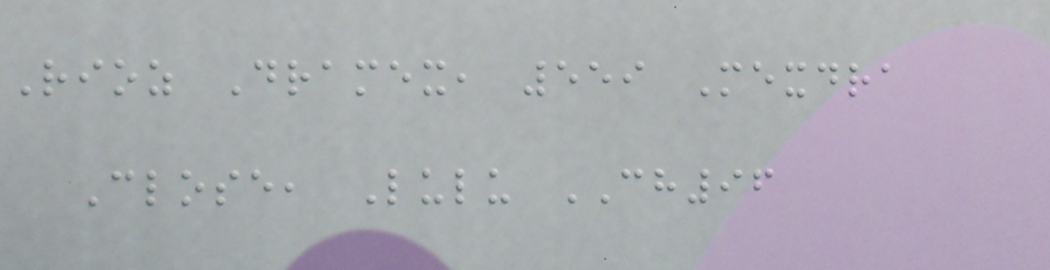Rioz Dramex, 559 Mexdra
Close, Lulu CH96
